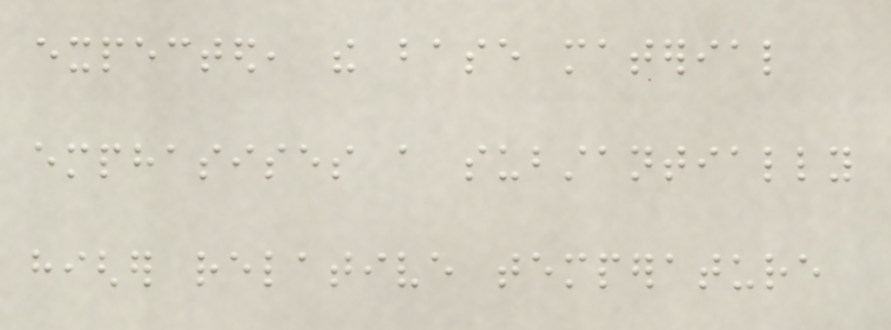expected, the base material
emphasises a substantially
higher relative temperature
